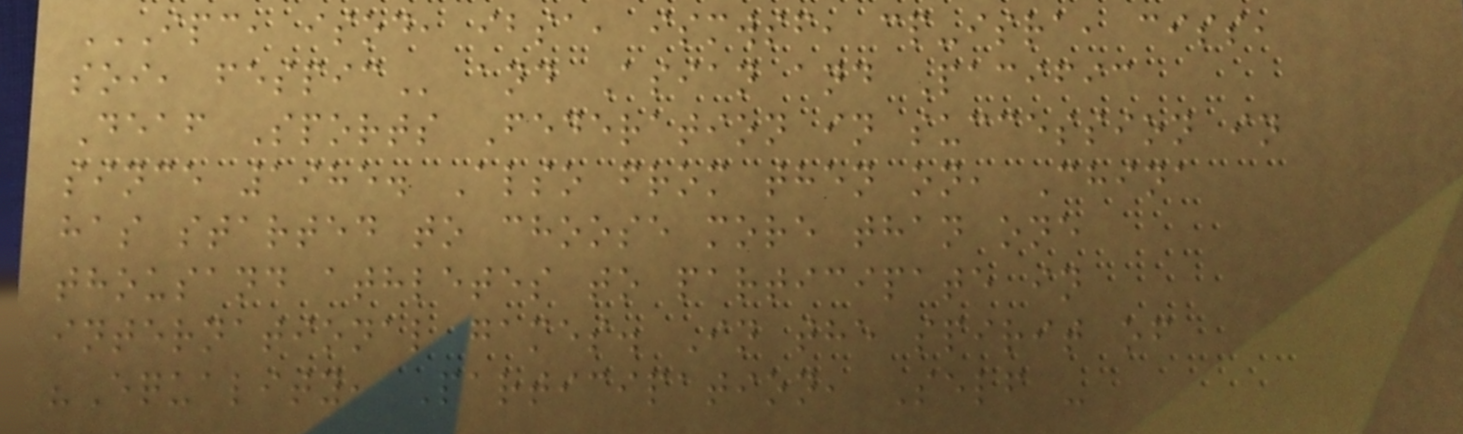IPC, ISOD, IBSA, ISMWSF, CP-ISRA, CISS,
SOI, FESPIC and Asian and Pacific
Deaf Sports Federation in succession in
since 1985. Also from then on, China
has started to choose more than one
thousand athletes to participate in
international games. In the spirit of
"Equality, Participation, Self -
